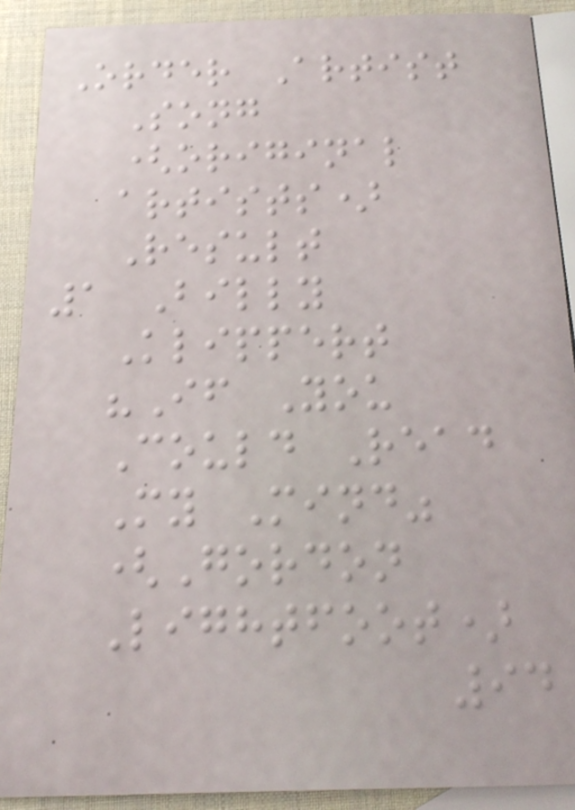Order Artist
Song
(original
artists)
Result
1 Billy
Klippert
"If You
Could Read
My Mind"
(Gordon
Lightfoot)
94
